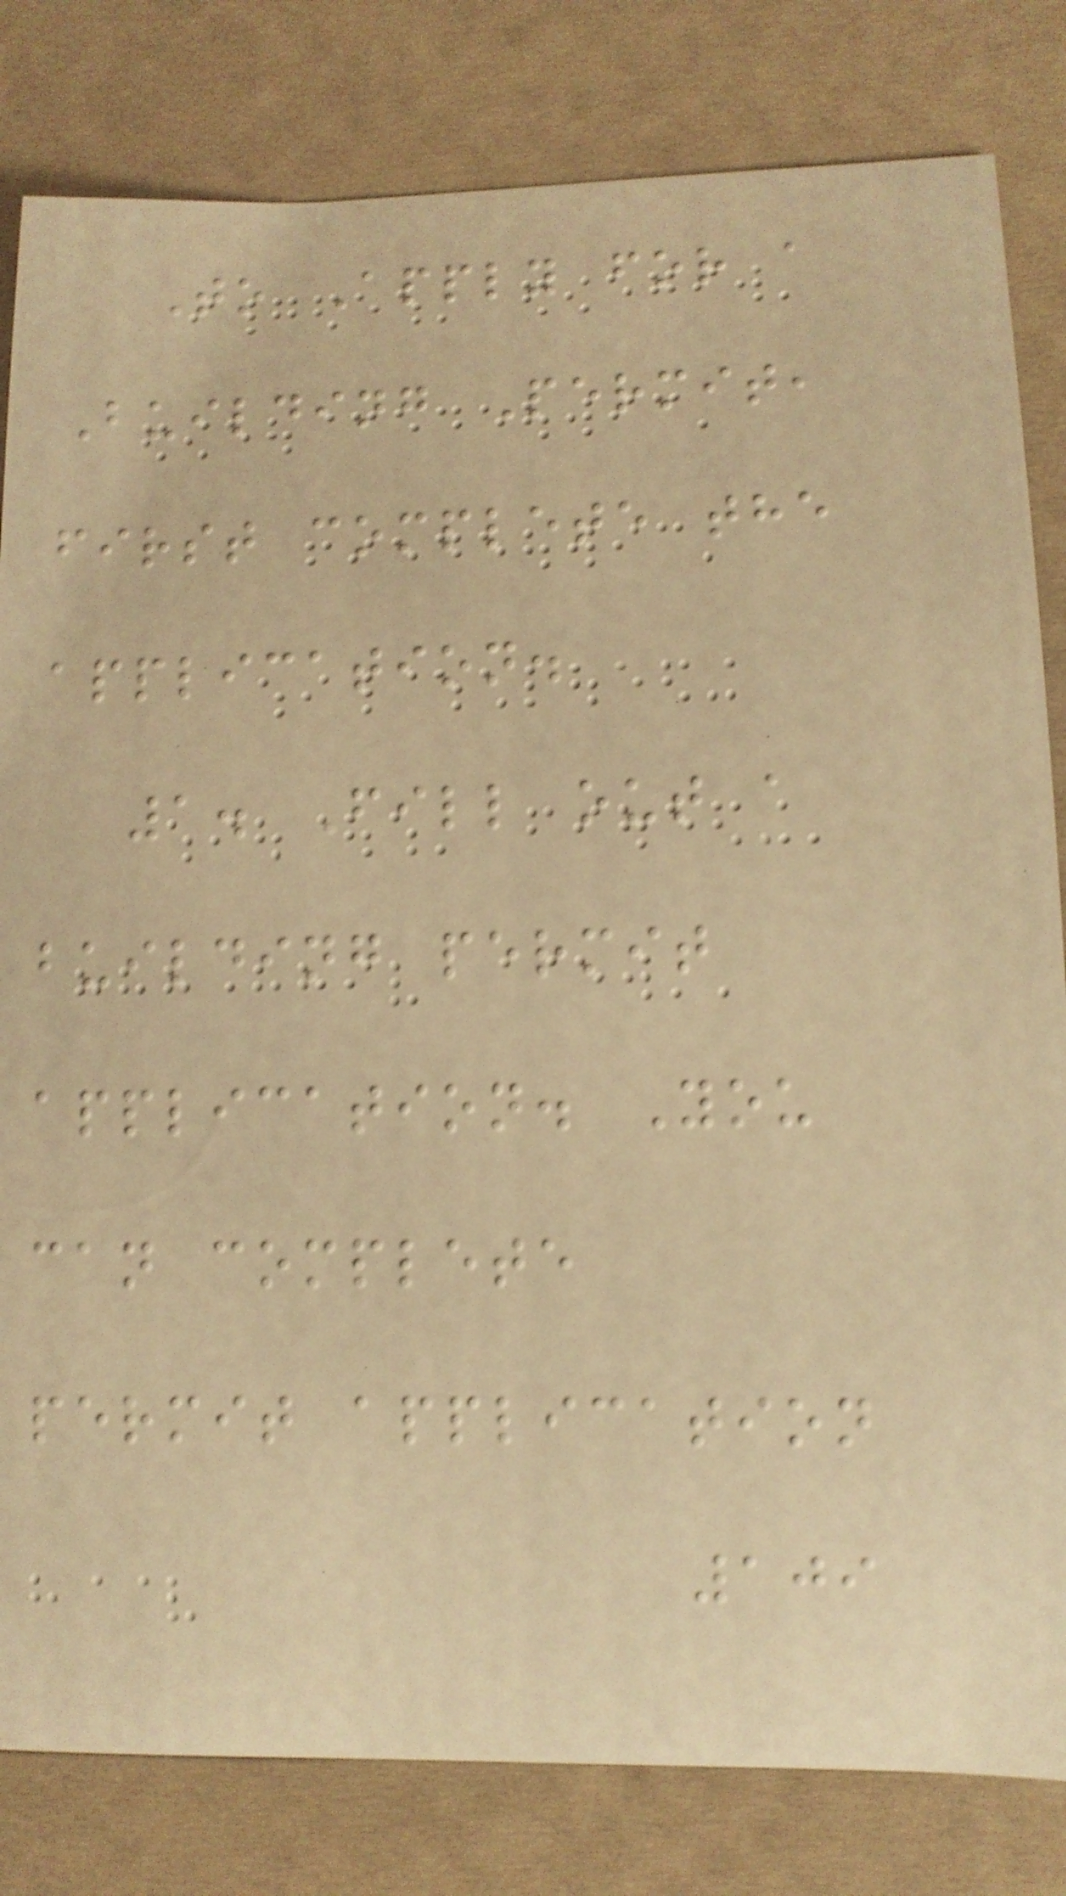To Apply for a
Building Permit,
first complete the
application.
1. Fill out a
building permit
application. You
can complete
permit application
109
